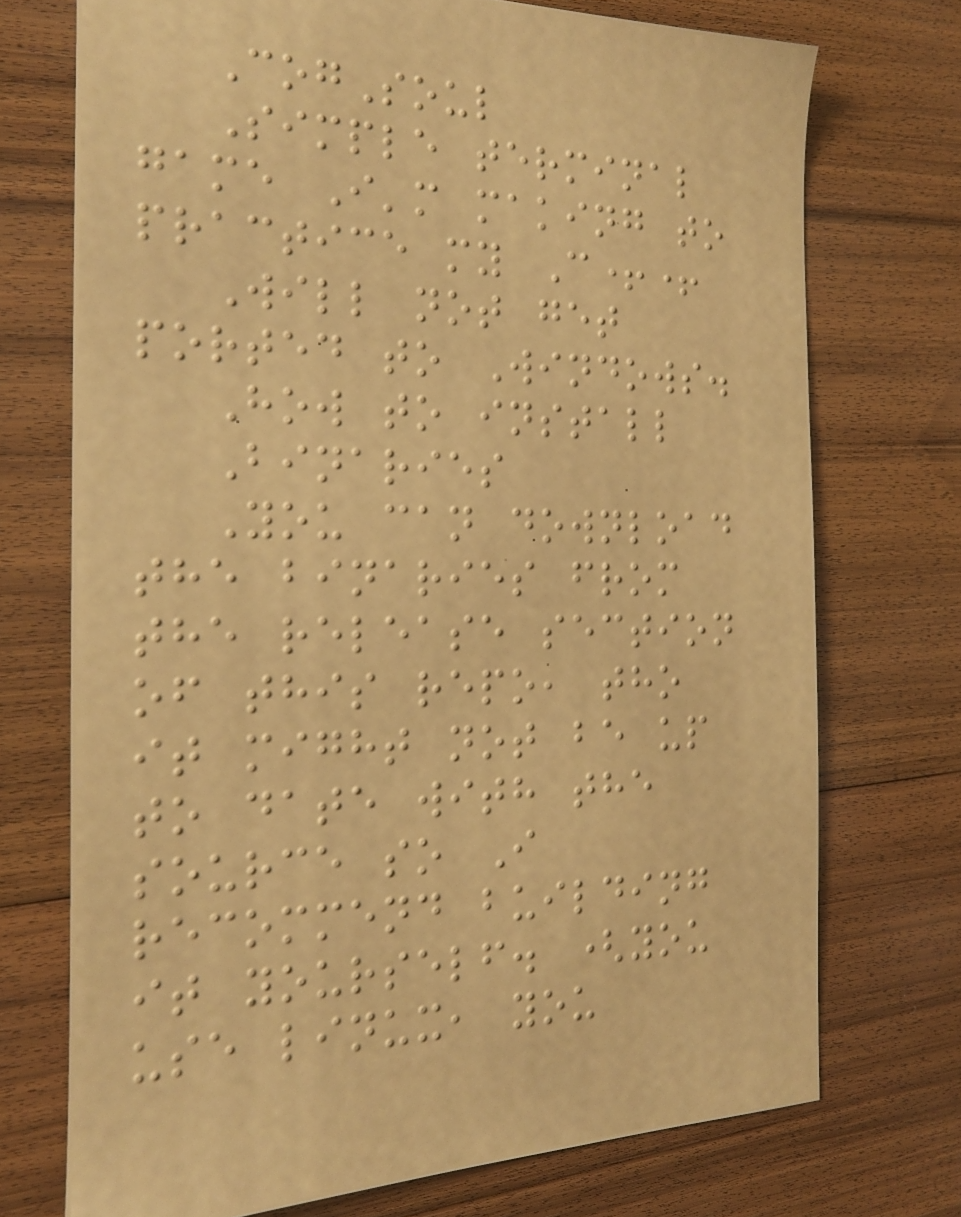CogSoul
Simple terminal
game I'm making to
practice my C++
Will not get
ported to Windows.
How to install
Binaries
You can download
the binaries from
the release section
of this repo, tho
it might not be up
to date with the
source so I
recommend building
it yourself. (you
use linux, you
